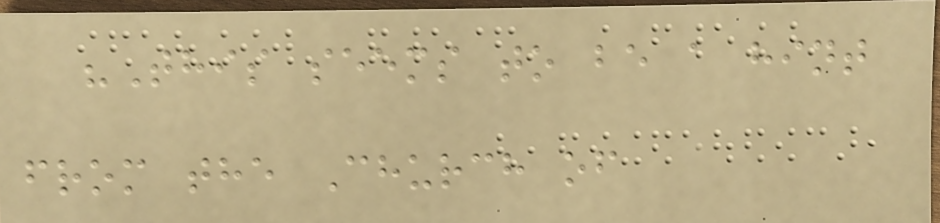"This seems to be a hint
from the Church of
